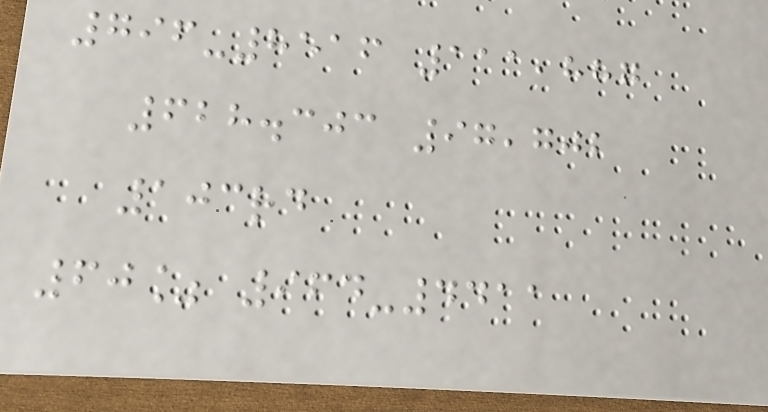796-8516 111,887
628.303 97,702
103rd
60% 964-4411
